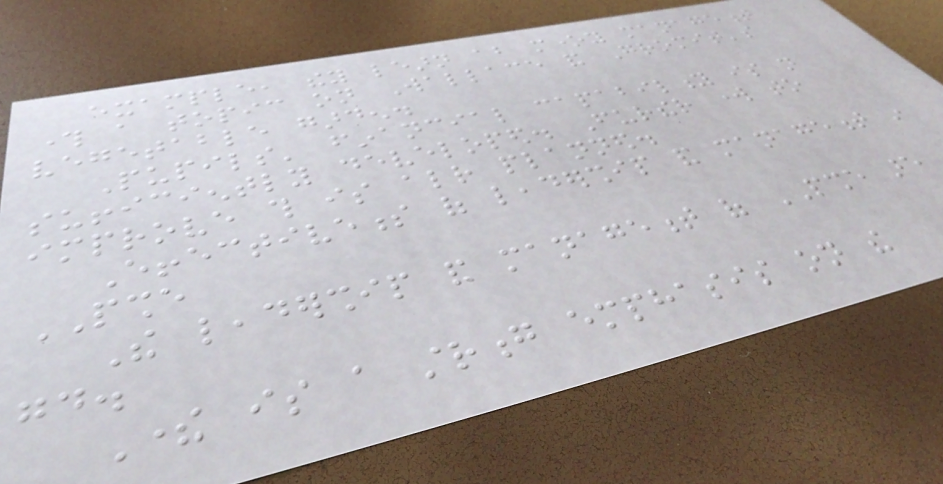example, they learn about money management
through a topic on Wallace and Gromit's
vegetable garden.
Pupils' financial capability is not
sufficiently developed. Further work to
improve this is already planned.
Effectiveness of leadership and management in
PSHE
The leadership and management of PSHE are
good.
There is a strong emphasis on the
